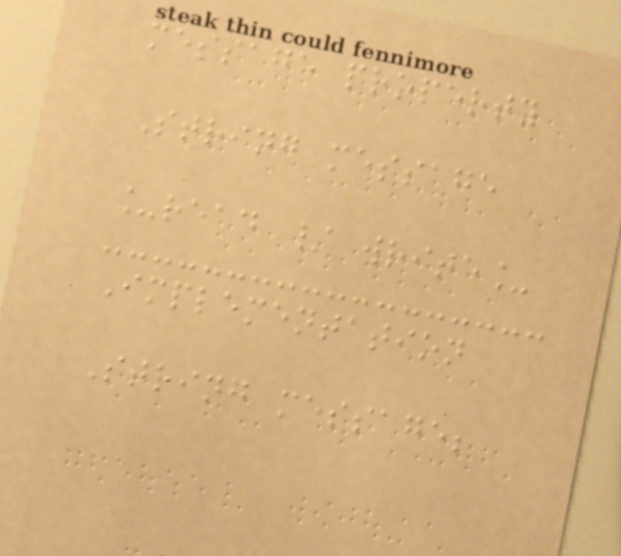message property
String message
_read / write_
Implementation
String message;
